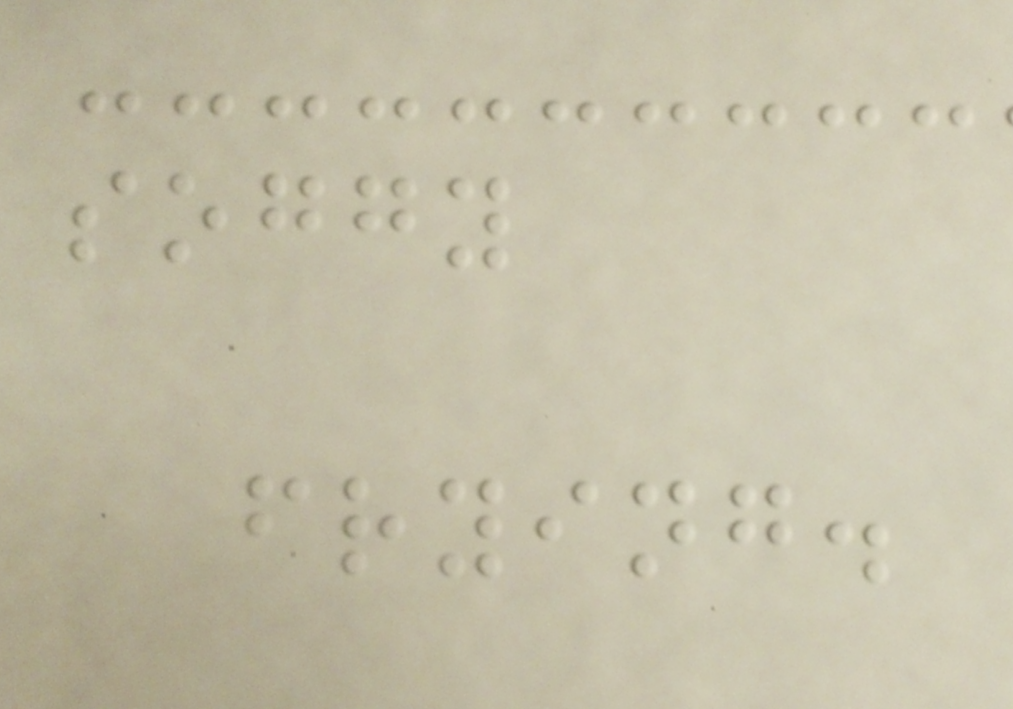soggy
frying.
